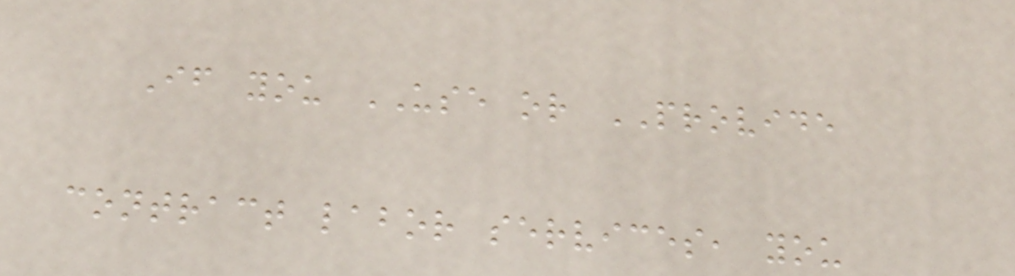If you USE or PROVIDE
contract labor services, you
